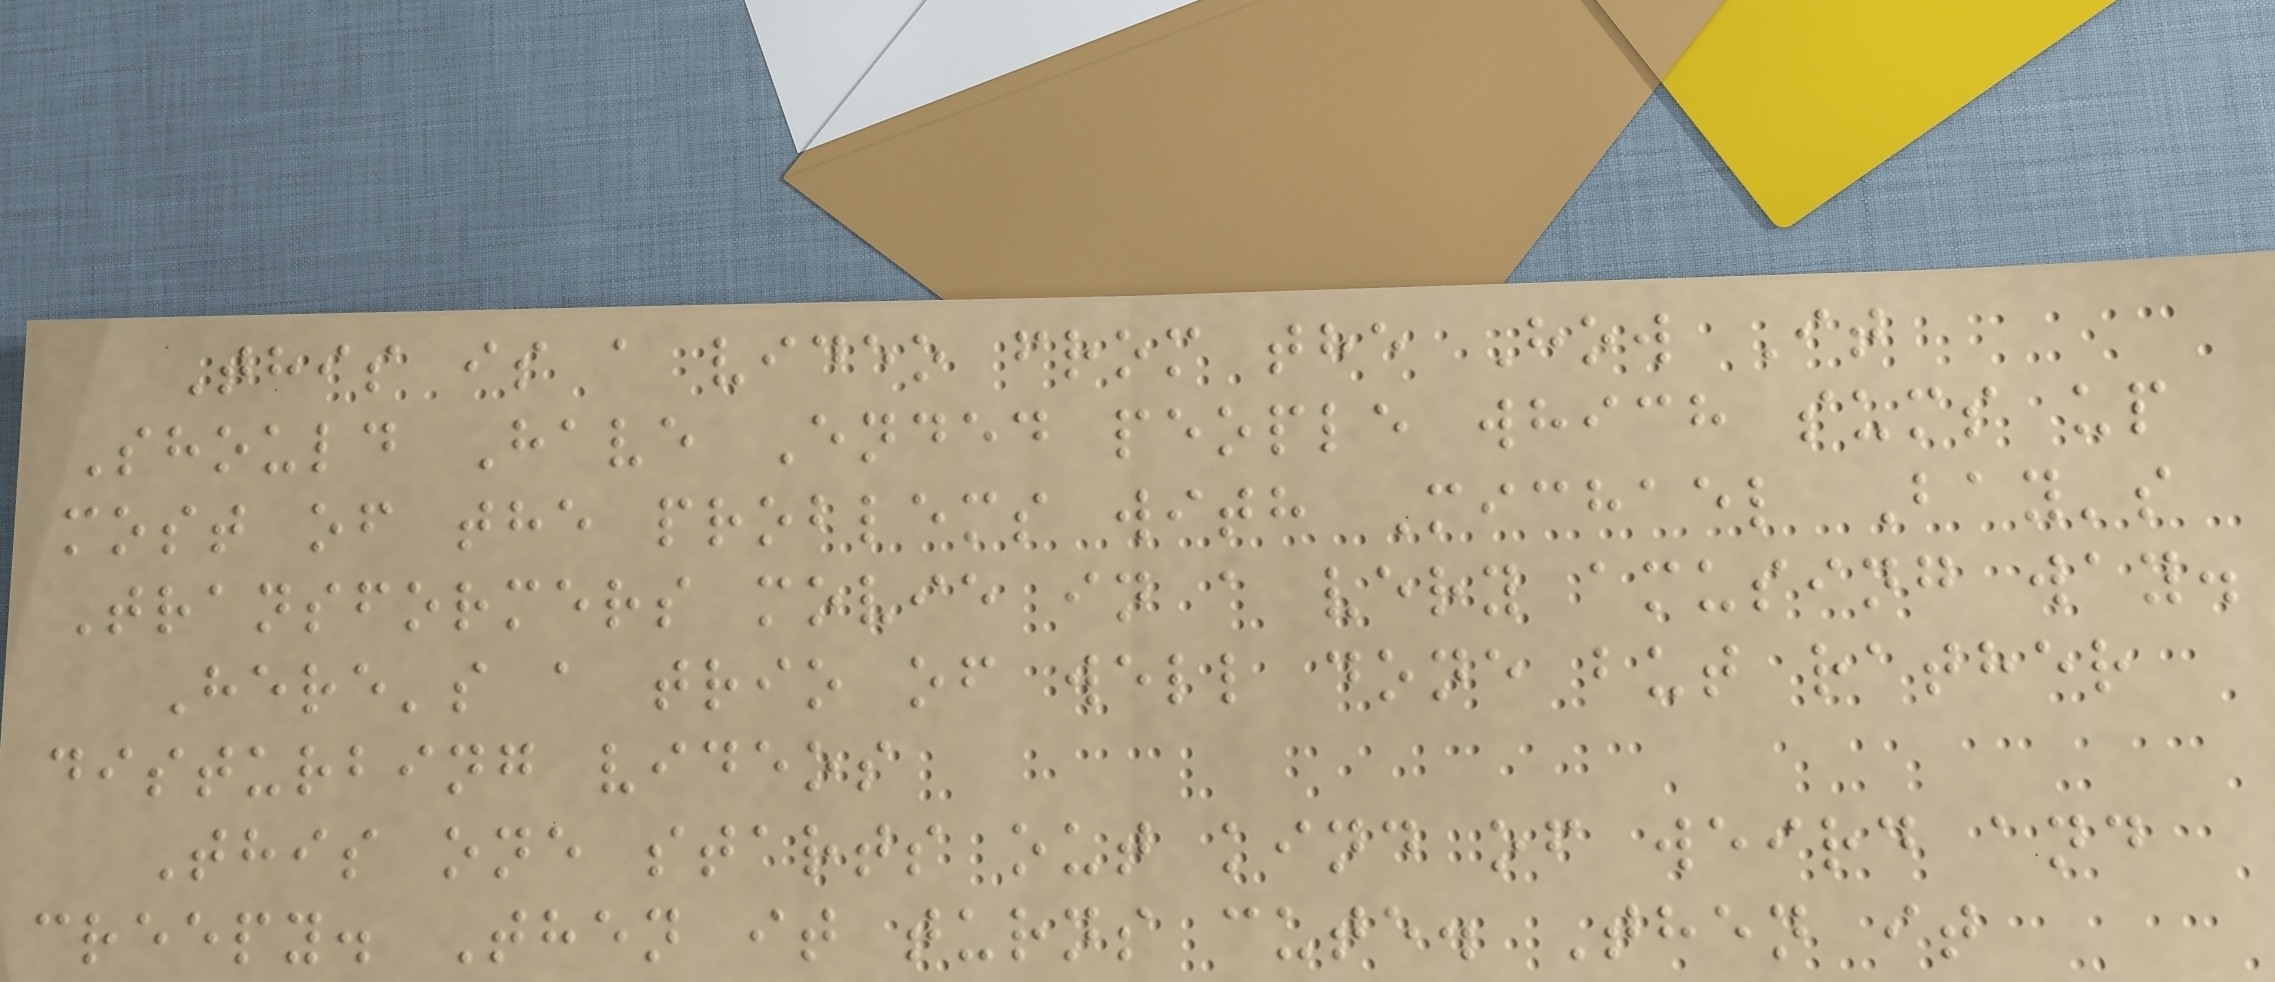This is a video from the How It
Should Have Ended people which sums up
most of the problems with Michael Bay's
Transformers movie in a very amusing way.
Here's a trio of well done but rather
disturbing videos
This one starts out kind of weird and
creepy. Then it turns cute. Then it
